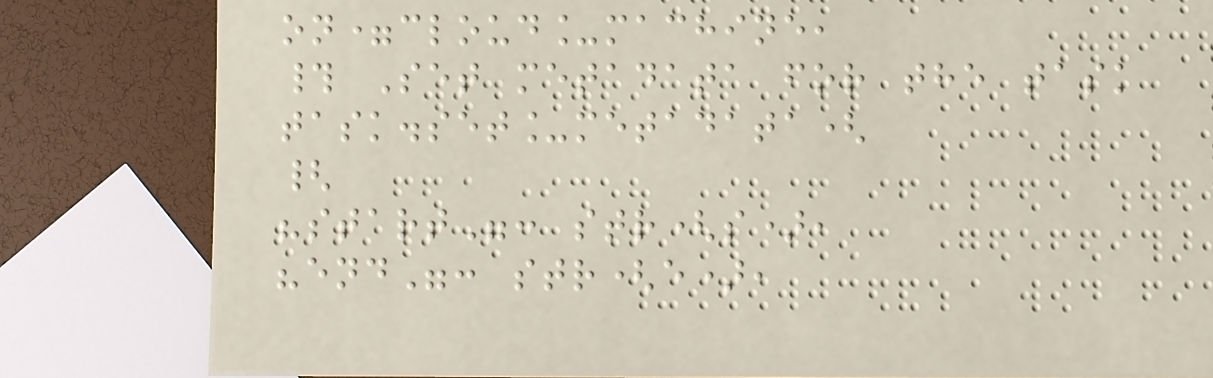on=cloud_machine,
# Set metadata for the task
task.set_metadata(
{
"start": str(s),
"end": str(e),
